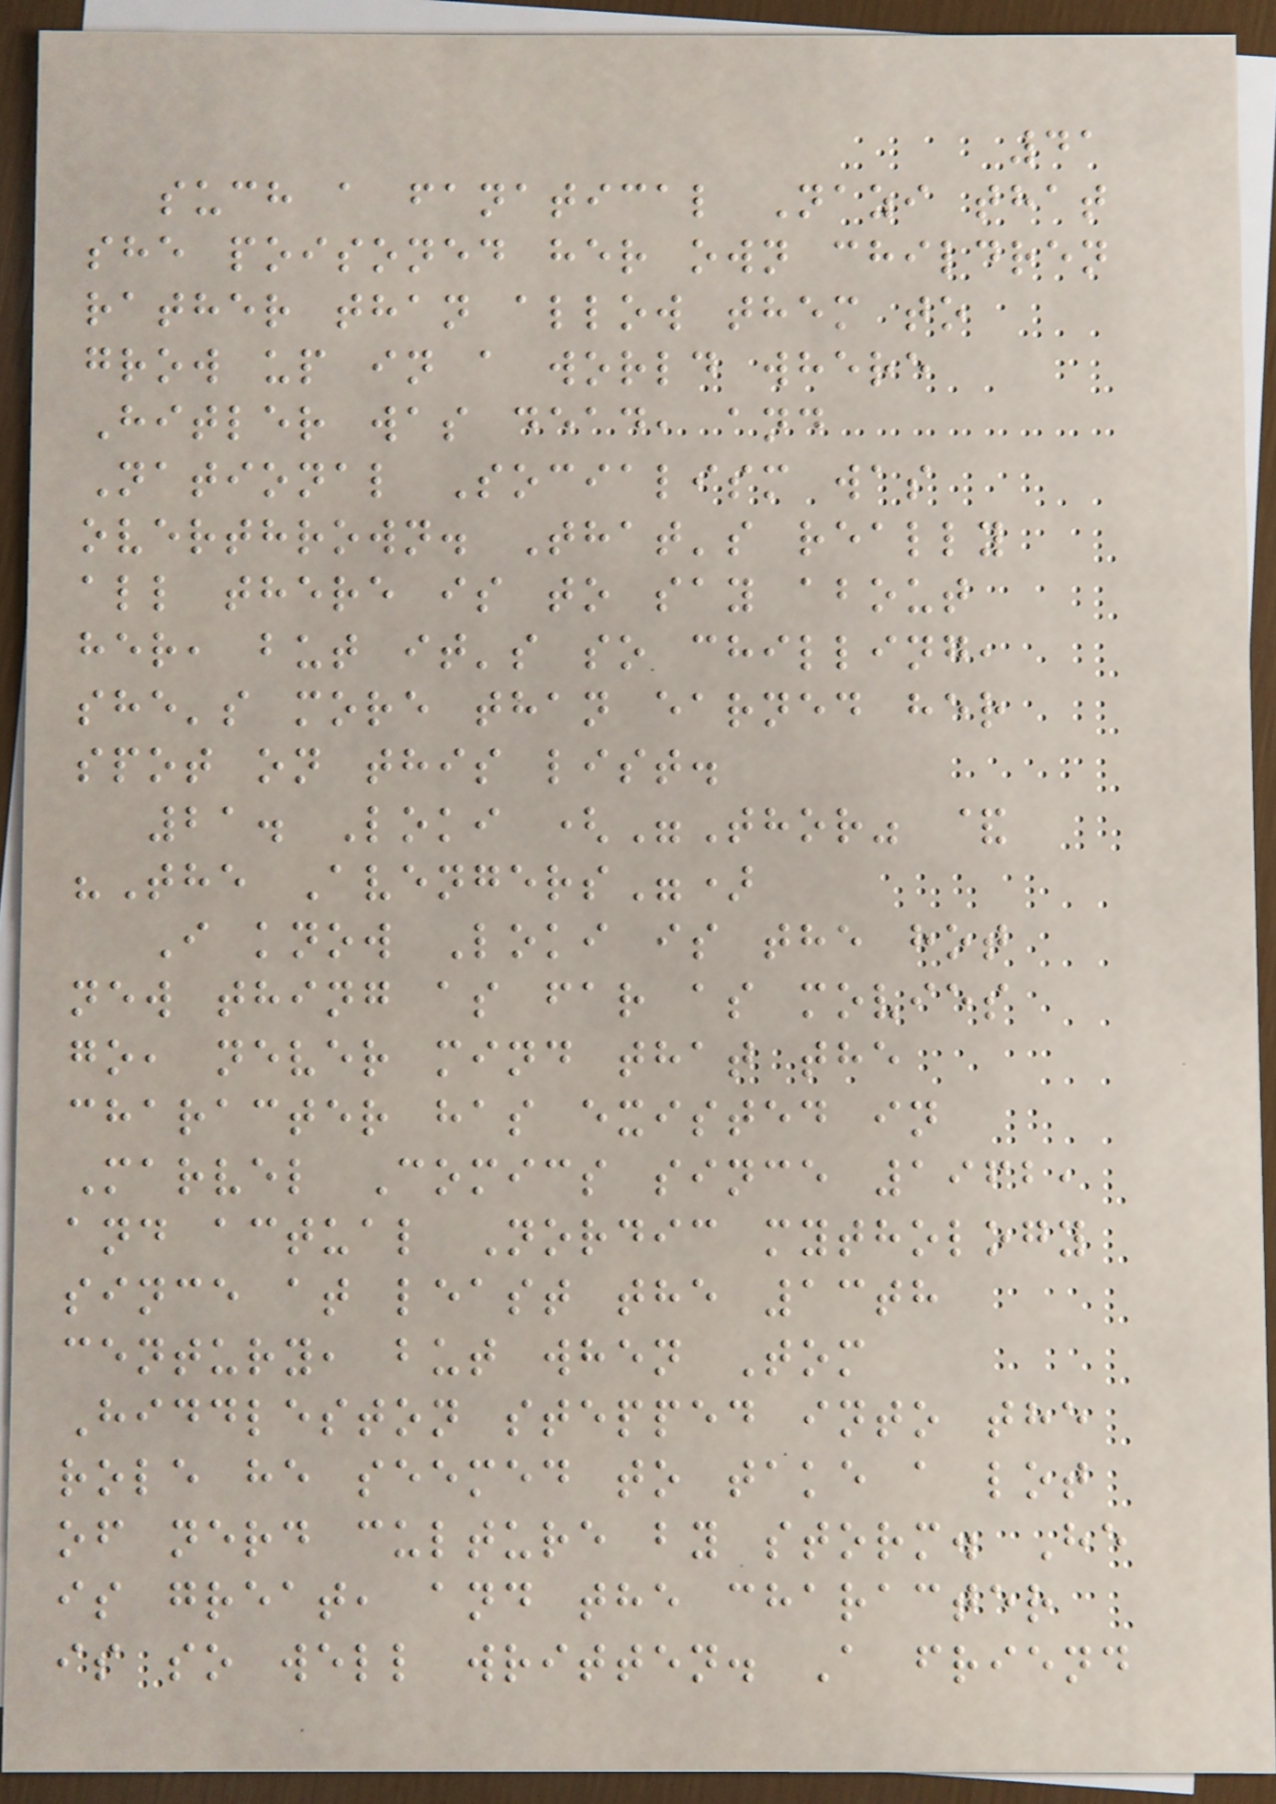41
such a fanatical Nazi that
she poisoned her own children
rather than allow them to
grow up in a world where
Hitler was dead, and
National Socialism was
overthrown. That's really
all there is to say about
her, but it's so chilling,
she's more than earned her
spot on this list.
21. Loki ("Thor" &
"The Avengers")
I know Loki is the hot
new thing as far as movies
go, never mind that the
character has existed in
Marvel Comics since 1962,
and actual Nordic mythology
since at least the 13th
century, but when Tom
Hiddleston stepped into the
role he seemed to take a lot
of nerd culture by storm. He
is great, and the character
is so well written. A friend
